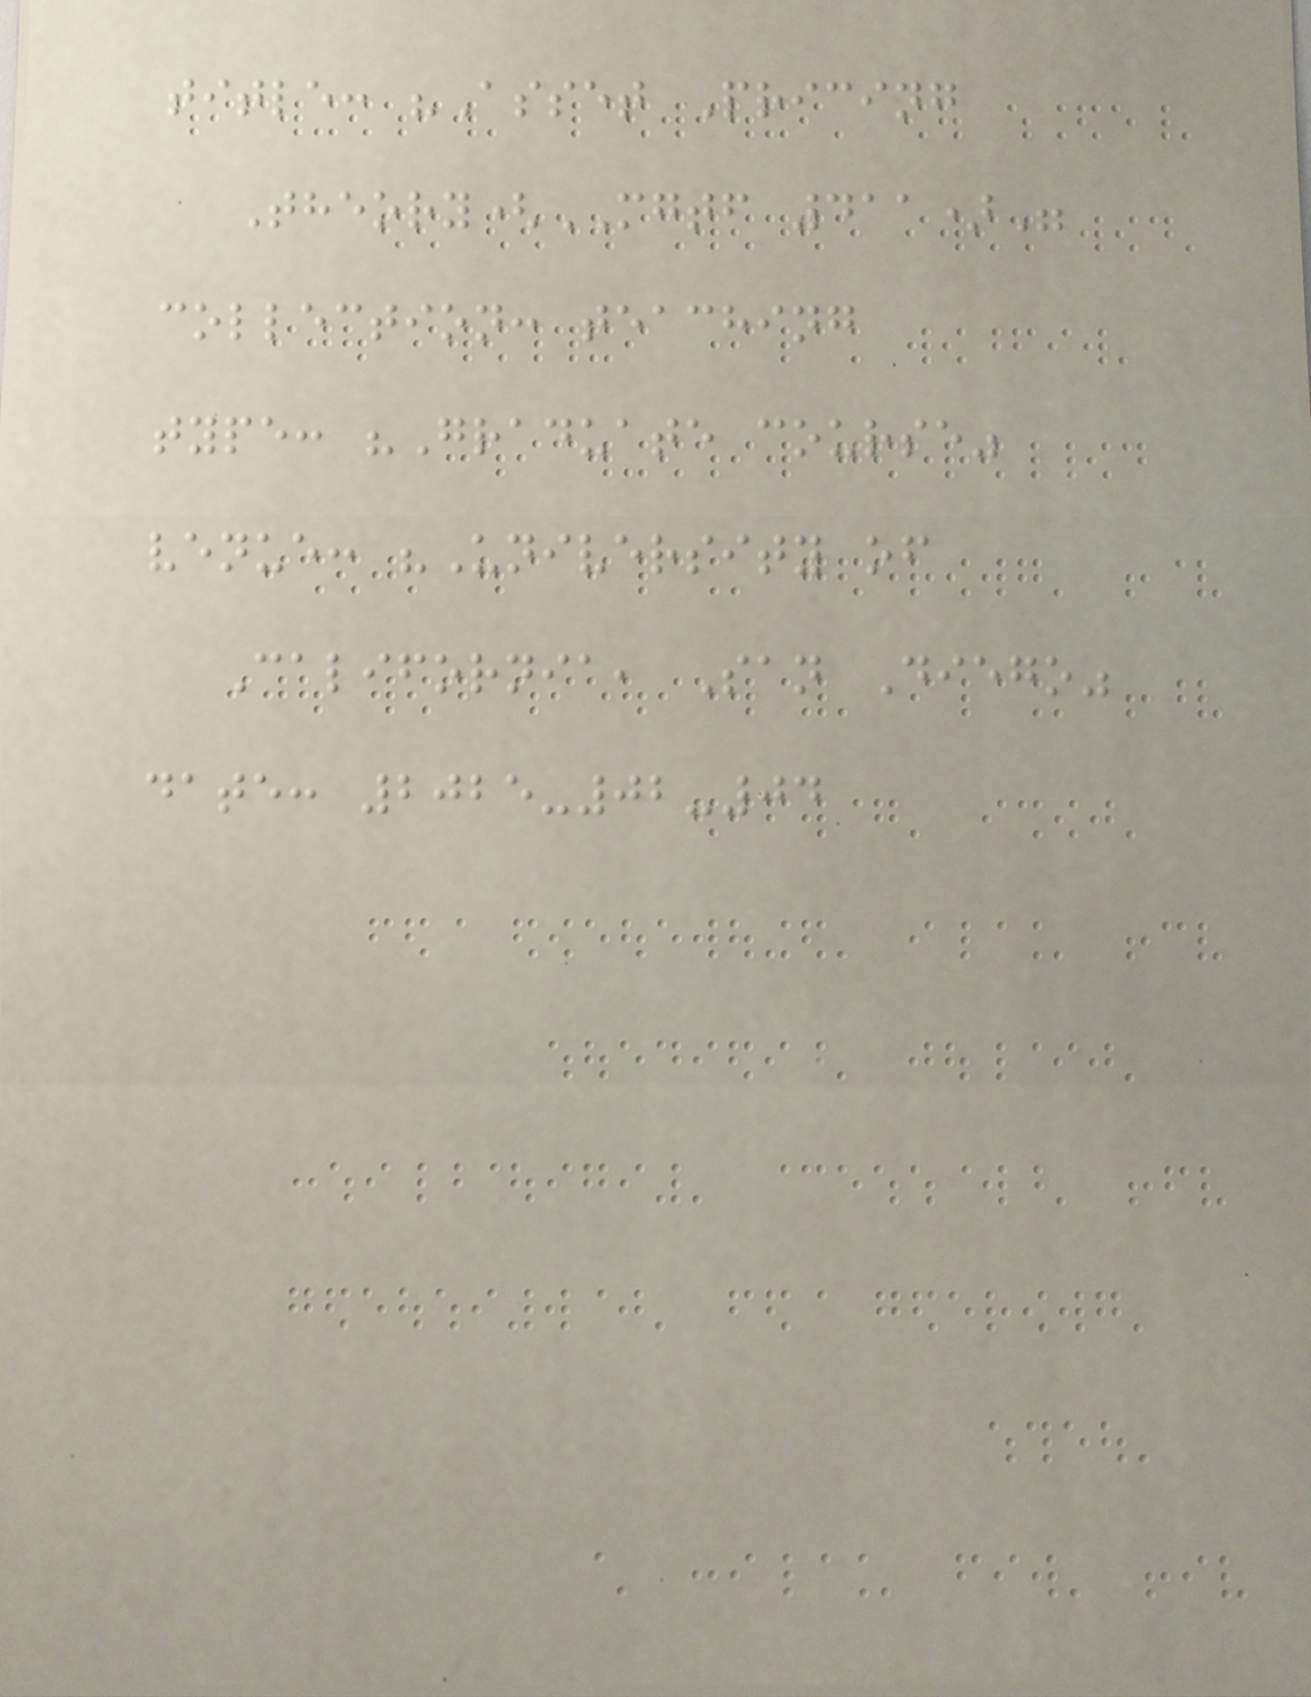title: "Asset Pricing
Theory(MGTF 411)"
collection: teaching
type: "Graduate course"
venue: "University of
California, San Diego"
date: 2025-02-04
